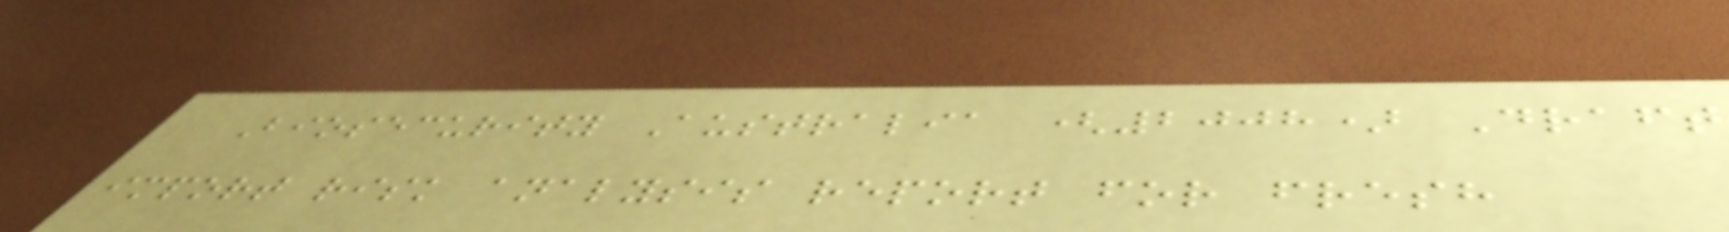Biosecurity Australia (2008) Draft
import risk analysis report for fresh
